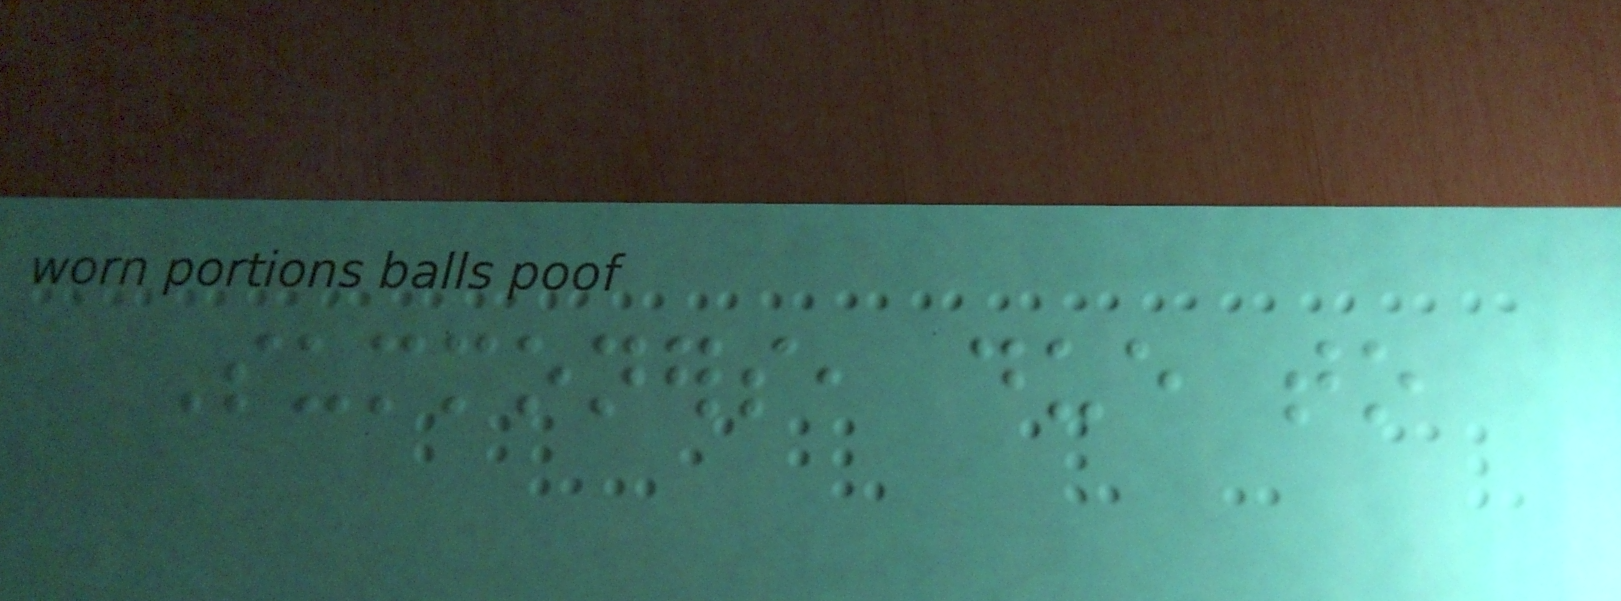Summoners, due to
